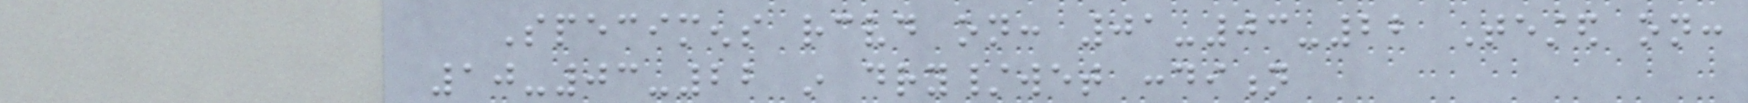Specimens received on: 01-03-22 Tested on:
10-03-22 in dry/wet condition
